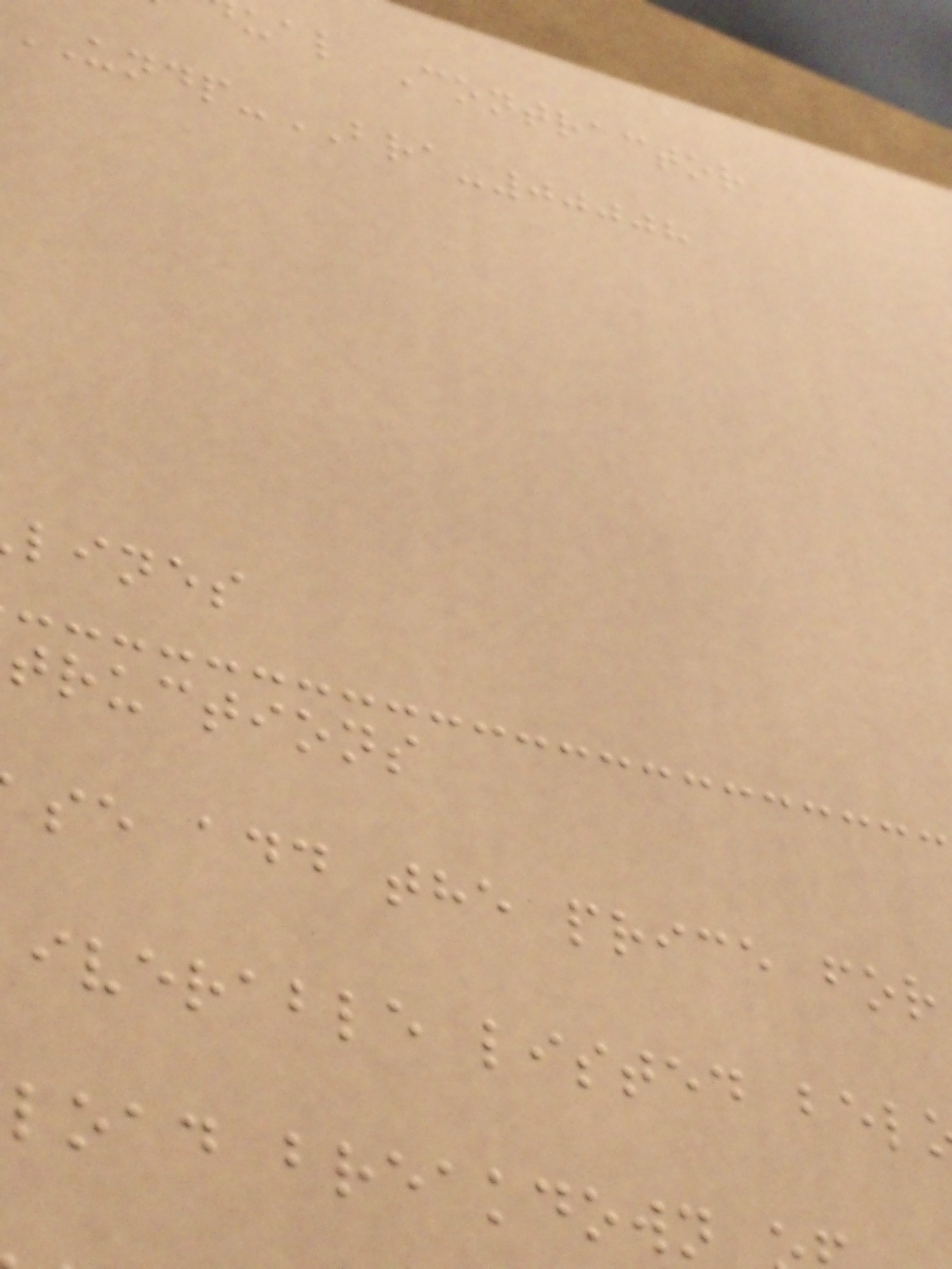ual Contractor
UNDP-BRA-00008
lines
tructions
se add the price for
iverable listed bel
load breakdown
